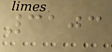3103
